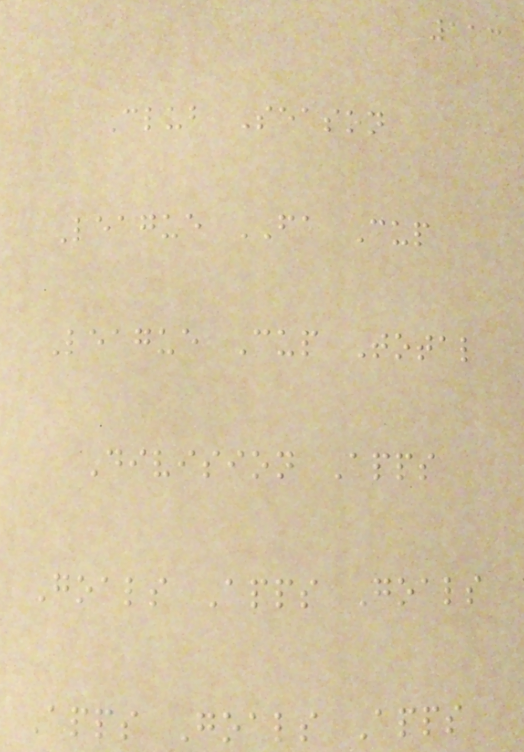113
Club Season
League FA Cup
League Cup Total
Division Apps
Goals Apps Goals
Apps Goals Apps
